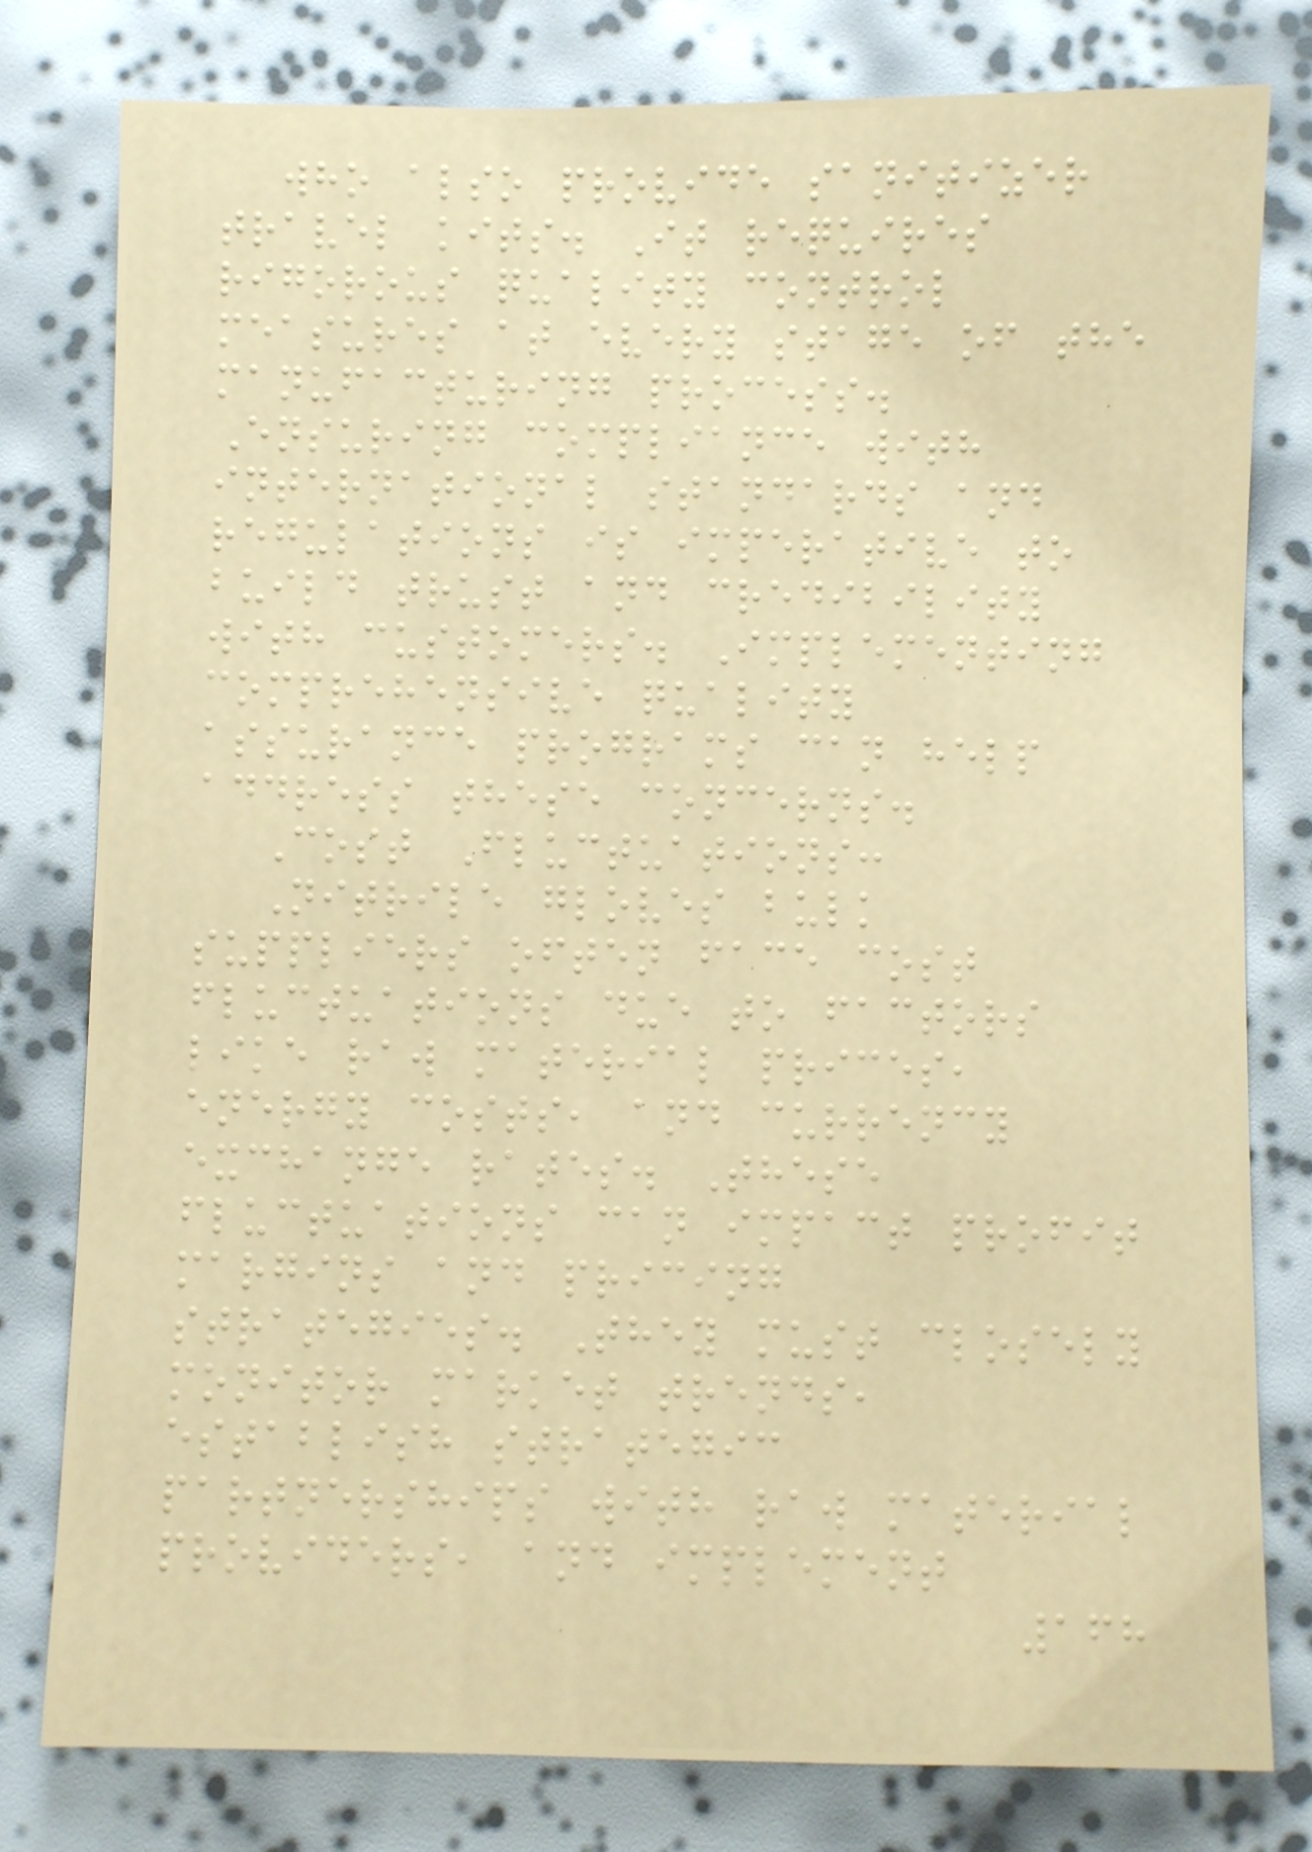who also provide sanitizer
travel kits. It requires
rigorous quality control
measures at every stage of the
manufacturing process.
Ensuring compliance with
international standards and
regulations is imperative to
build trust and credibility
with customers. Implementing
comprehensive quality
assurance programs can help
address these concerns.
Cost Fluctuations:
Nitrile gloves bulk
suppliers often face cost
fluctuations due to factors
like raw material prices,
energy costs, and currency
exchange rates. These
fluctuations can impact profit
margins and pricing
strategies. They must closely
monitor market trends,
establish strategic
partnerships with raw material
providers, and implement
168
